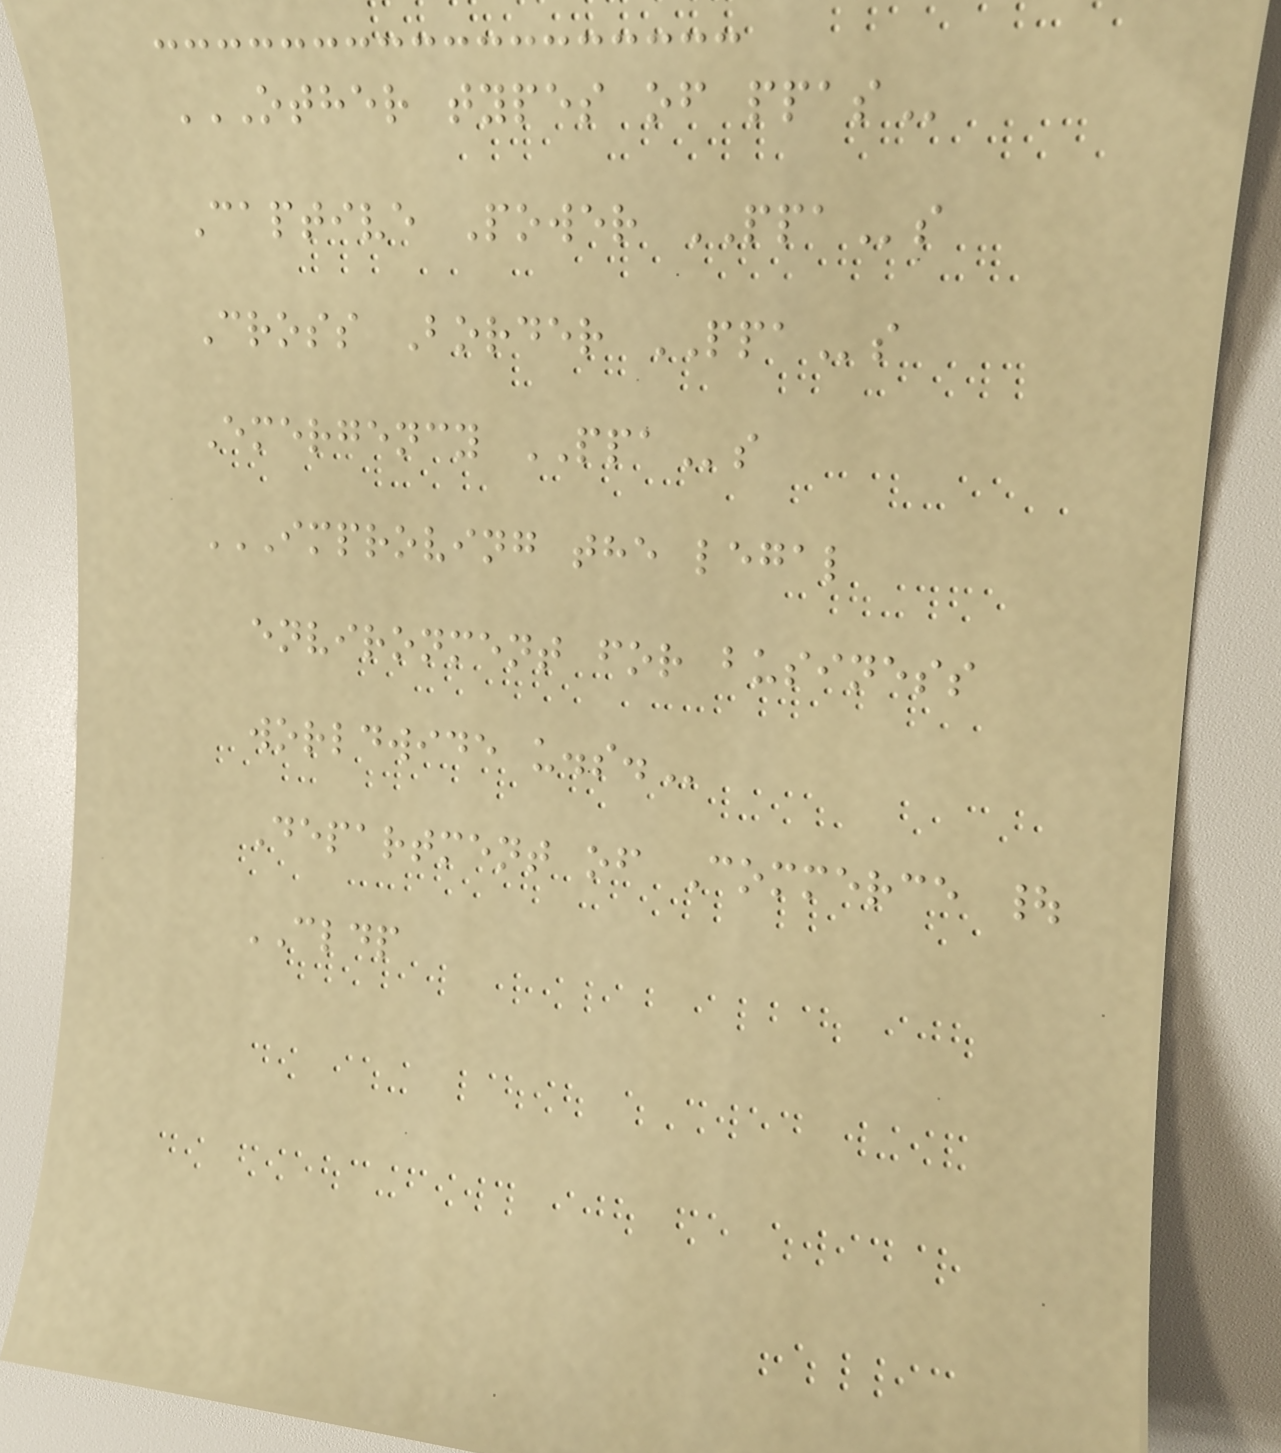OTHER TYPES OF PPAS
Captive Power PPAs
Cross Border PPAs
Emergency PPAs
IMPROVING THE LEGAL
ENVIRONMENT FOR BUSINESS
WORLDWIDE U.S.
Department of Commerce |
CLDP
